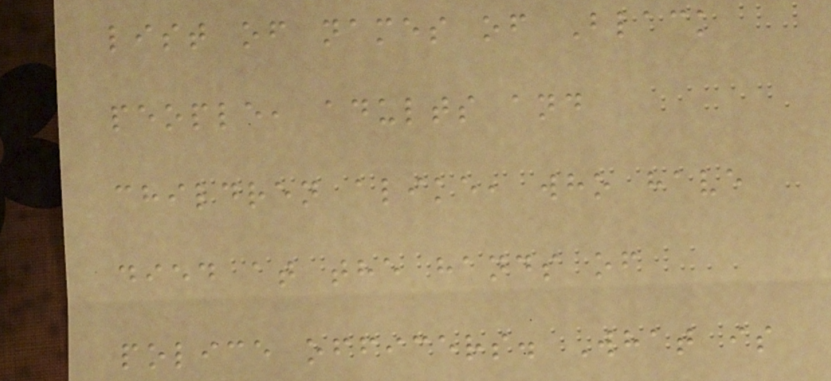list of names of Black
people, adults and
children alike, who have
died at the hands of
police officers. What is
